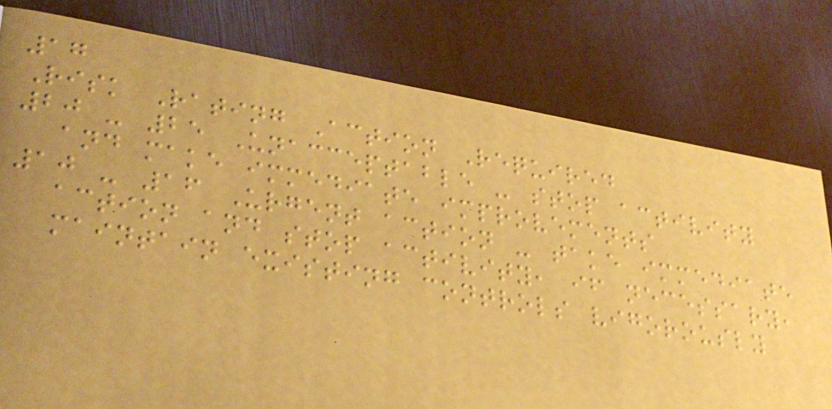17
Risk Rating Action Required
20 - 25 Unacceptable - stop activity
and make immediate improvements
10 - 16 Urgent action - take immediate
action and stop activity, if necessary,
maintain existing controls vigorously
